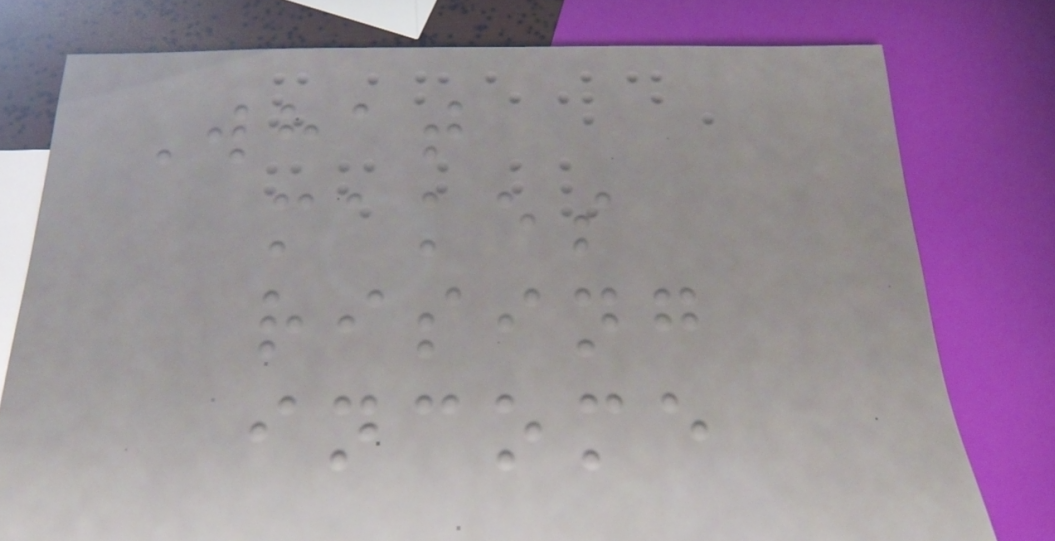What
makes
rising
income
